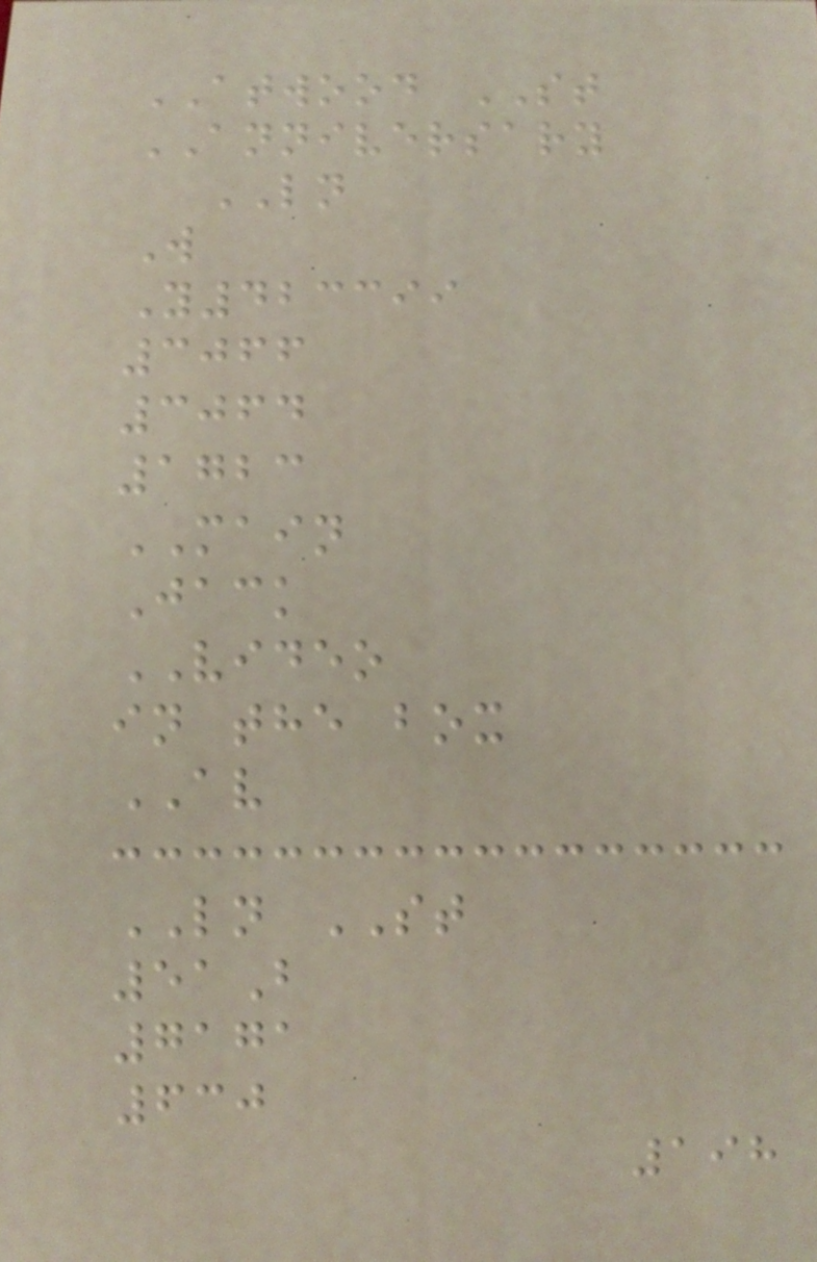ATWOOD ST
ANNIVERSARY
LN
W
Y423399
3066
3064
1723
MAIN
Jack
VIDEO
in the box
AV
LN ST
51B
7171
630
198
